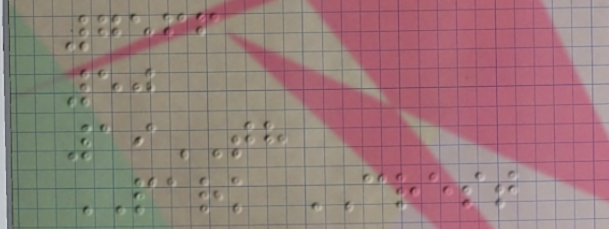7566
50
19TH
PARK CREST
